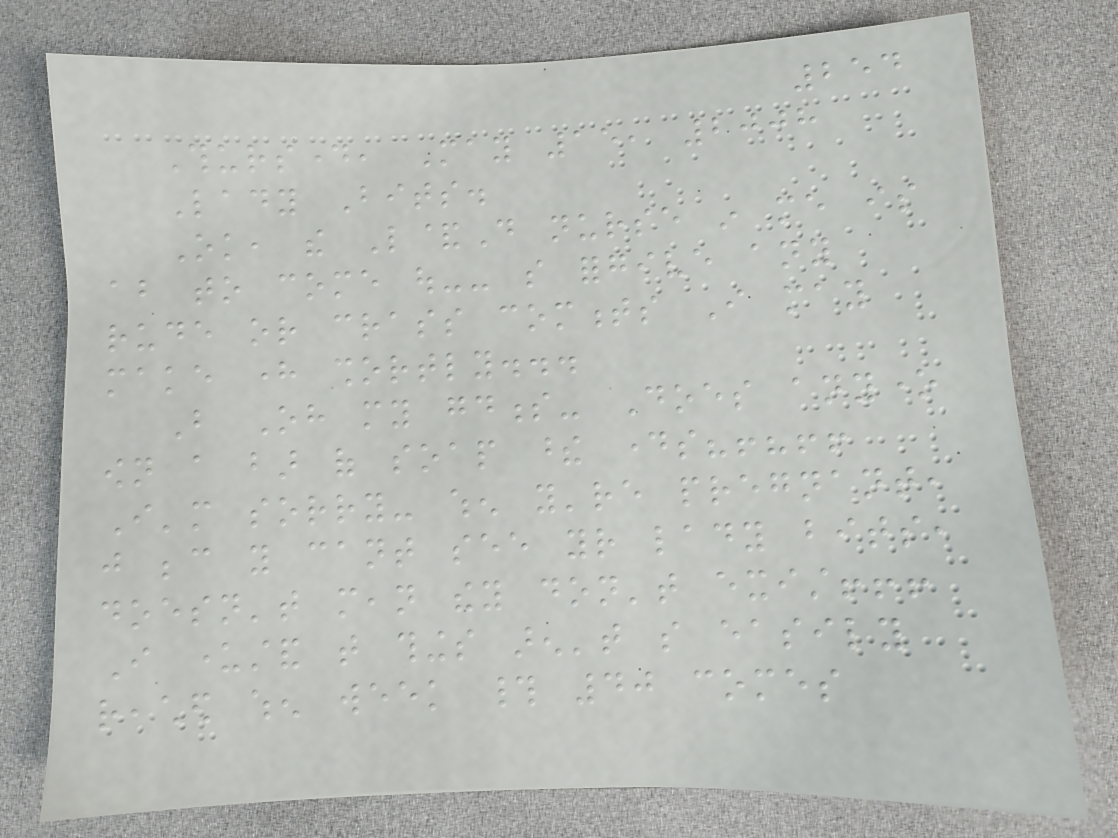254
Thursday, May 15, 2008
Lady Bits.
Ok, the L&D nurse in me is
about to come out-- so forgive any
rude or crass comments I may
make here shortly...
But Oh my goodness- Does anyone
own a bar of soap these days?!?!!
I'm sorry- when you're pregnant,
just because you cant see your lady bits,
doesn't mean they don't exist!!!
I understand that things aren't so easily
reached when week # 40 comes
